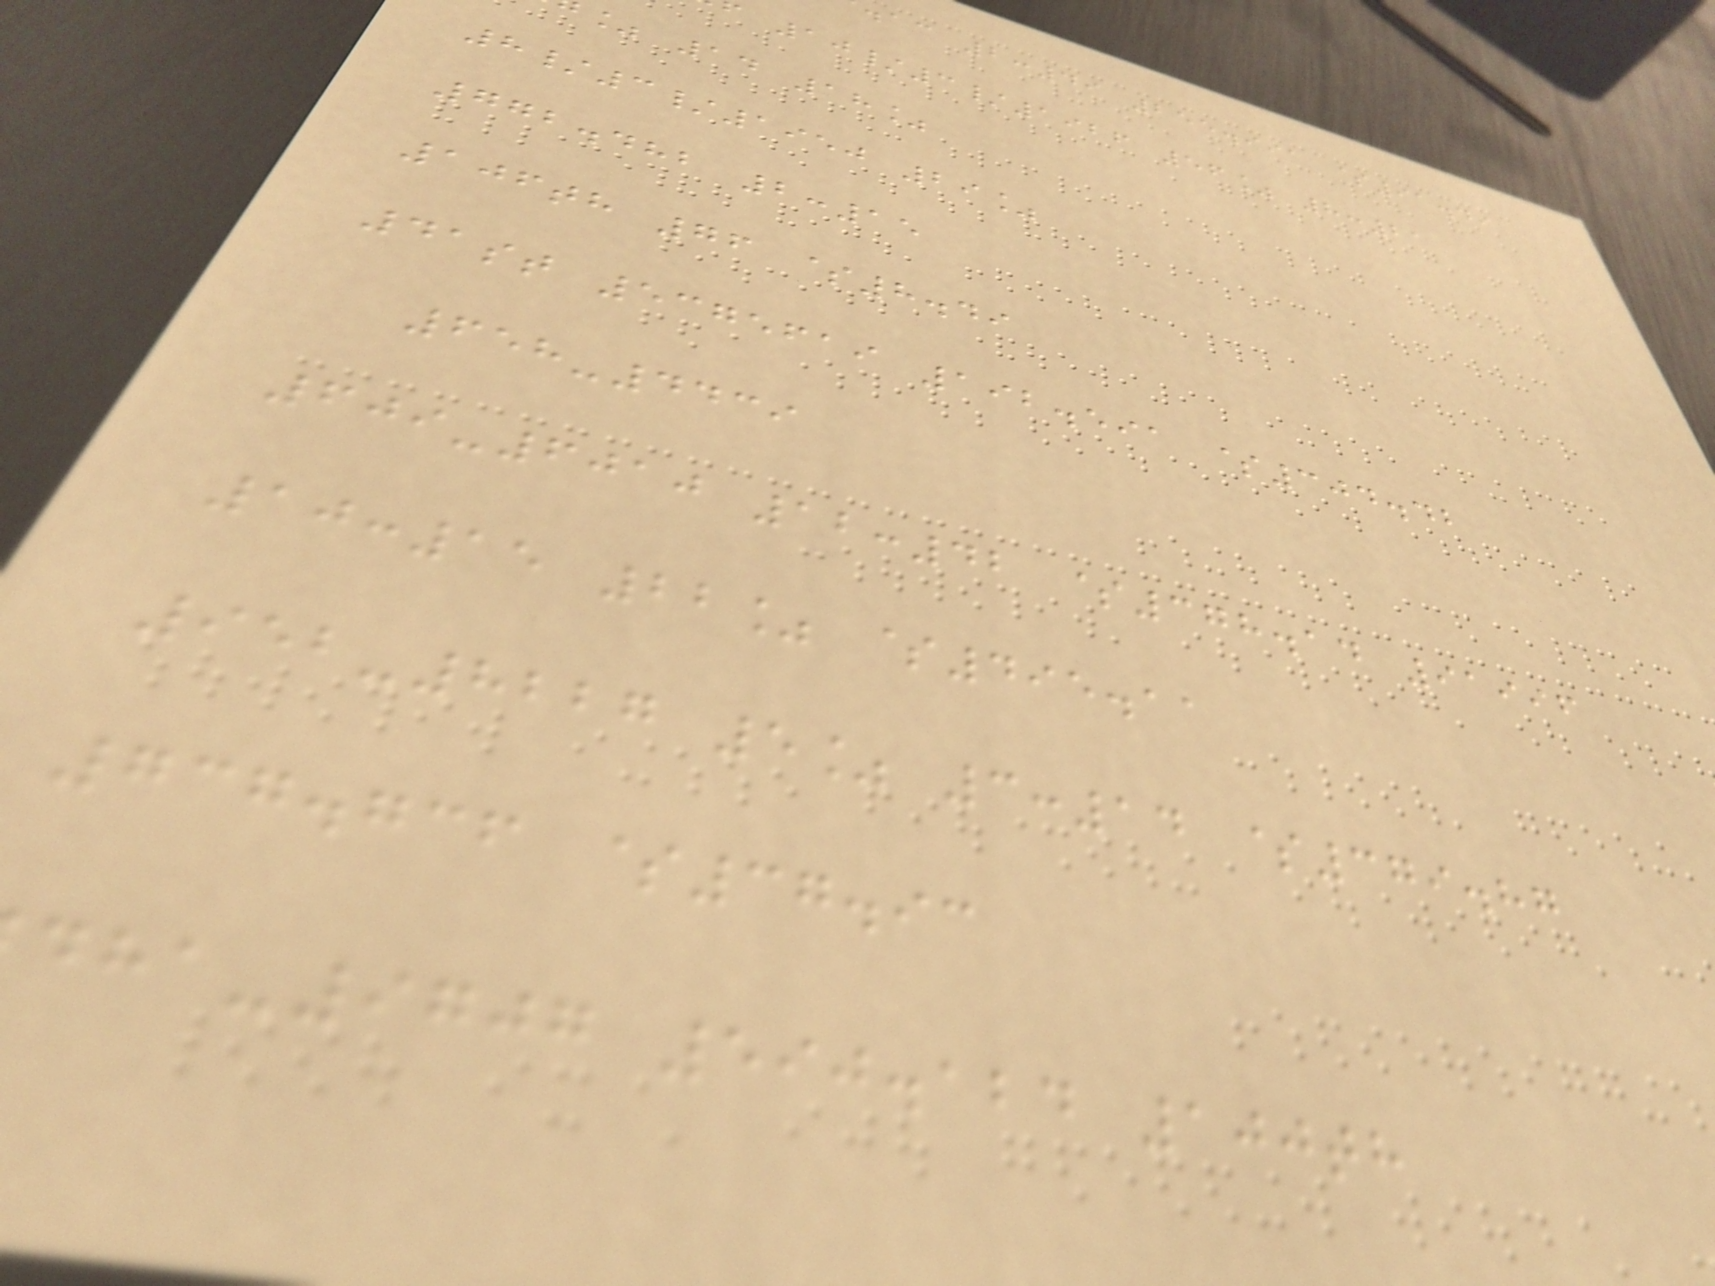.ac 2:49 255.991 $91.49
10/3/1926 56% 8:21
% 14 18%
8/3/1950 29%
772.482 2:15
106th 76 $8.49
41st 5375619 192.591 $304.42
658-4439
609-6010 12:42 $378.14 91996
10:15 22% $495.11
952-8227 5% 3:14 $379.87
737.736 $37.93
-9707 590.124 100th
